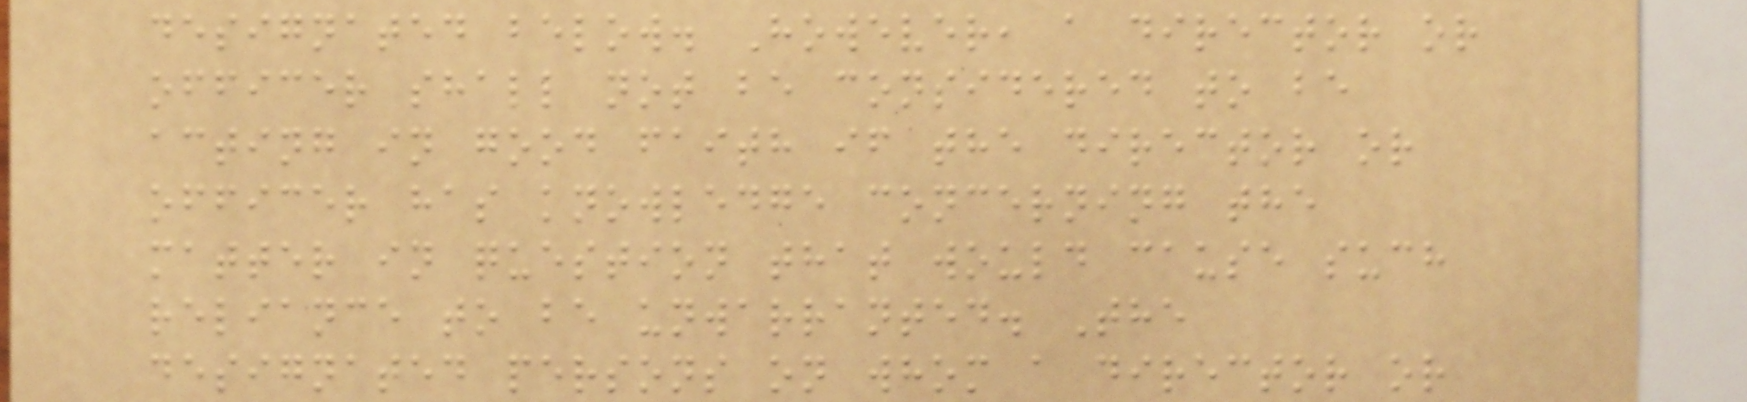designated below. However, a director or
officer shall not be considered to be
acting in good faith if the director or
officer has knowledge concerning the
matter in question that would cause such
reliance to be unwarranted. The
designated persons on whom a director or
